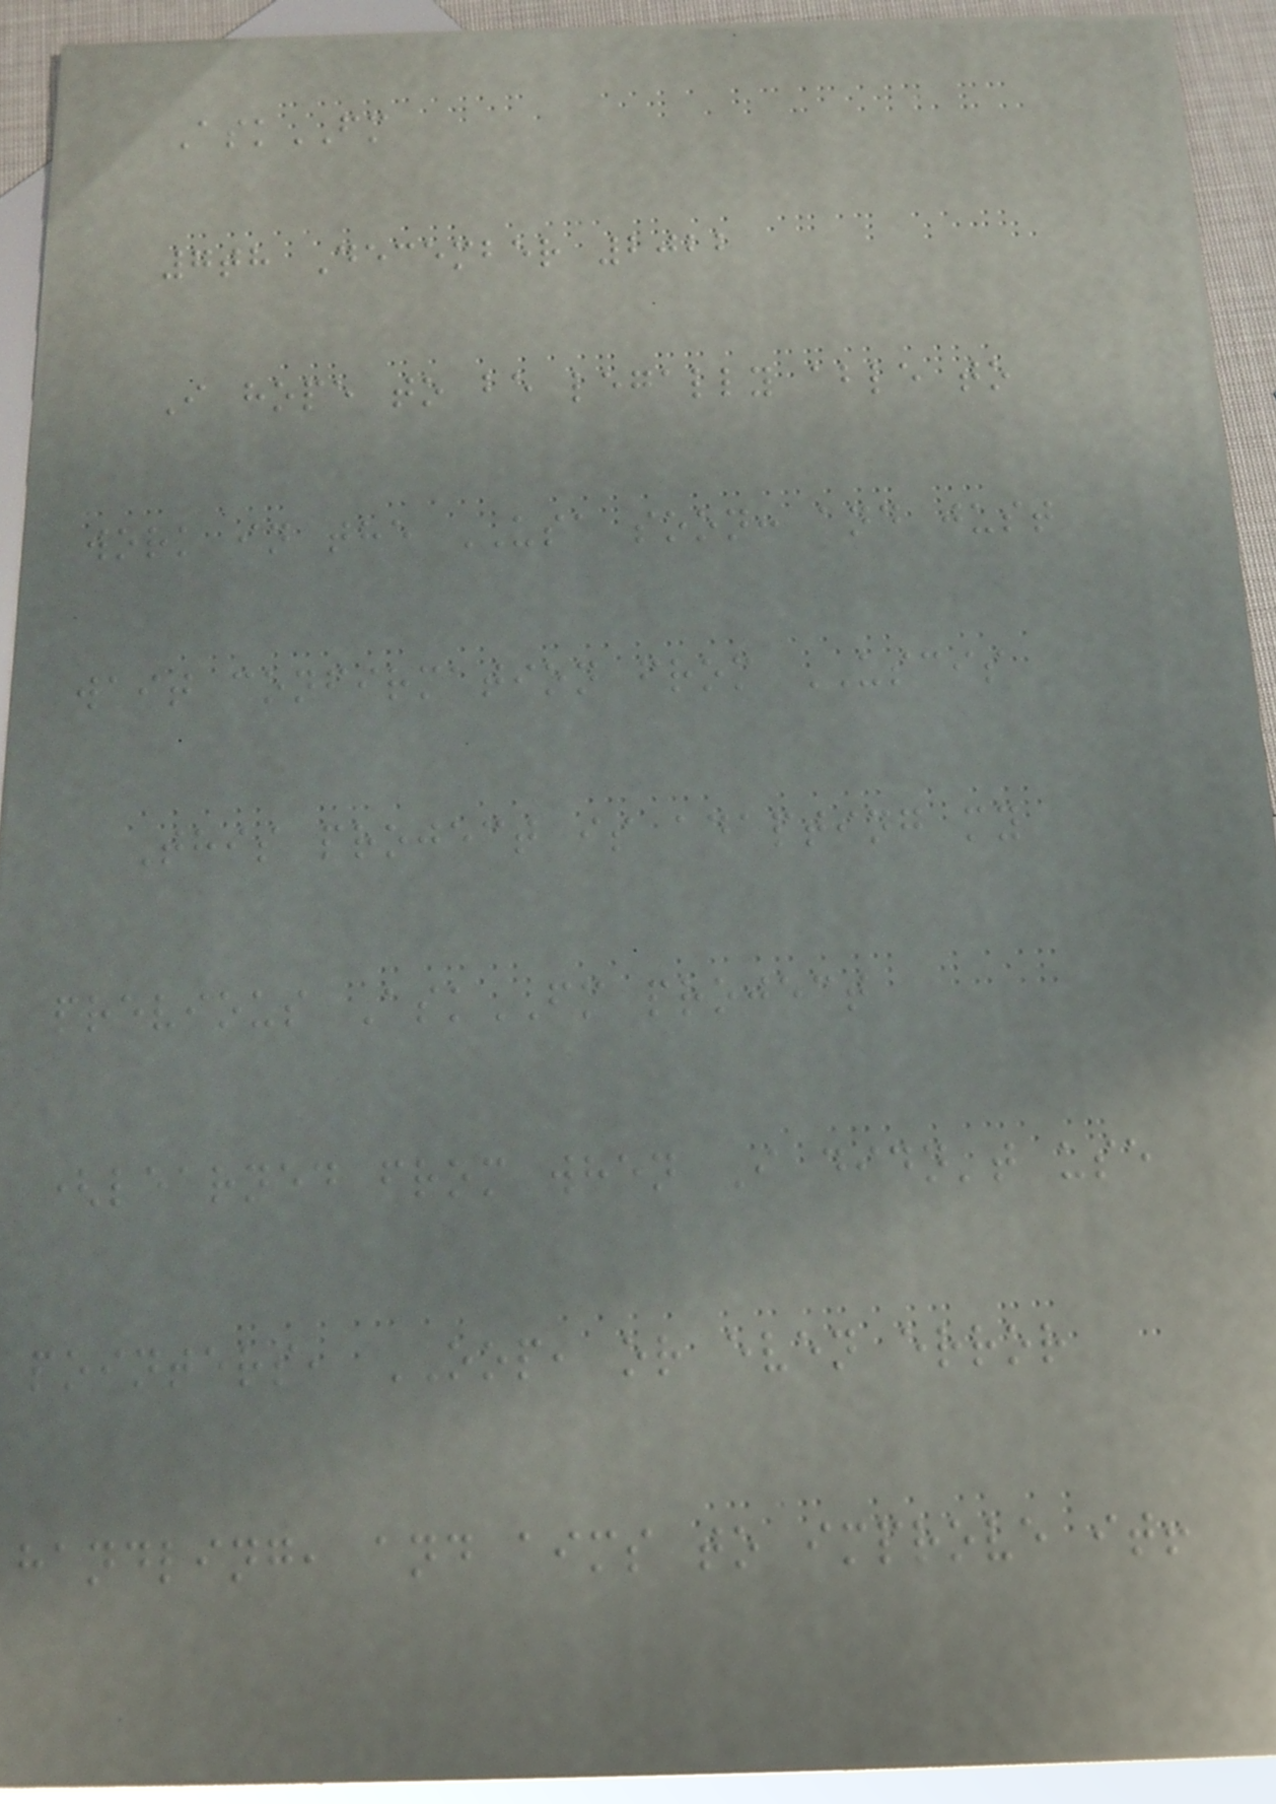AskFM
7th December 2022
I hope to be legally able to
work in the USA soon: and just
wait confirmation from USCIS
This project is adapting my
previous AskFM project
(learned from when I didn't use
pointers, OOP, or even error
handling, and aims to improve it!
